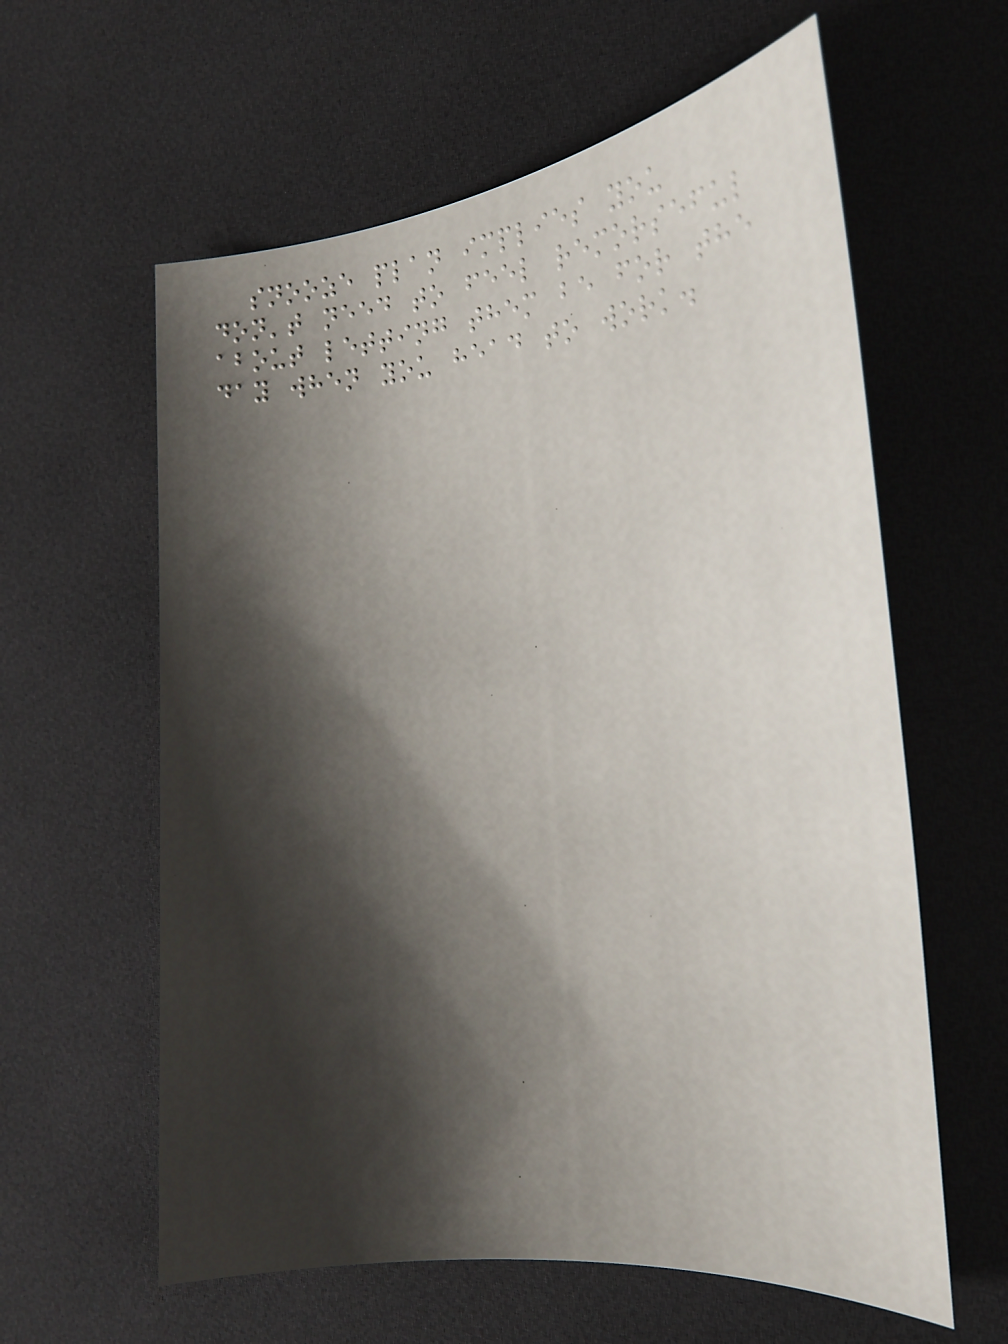snooze plan implies you
don't need to feel remorseful
about letting them be for the
day when you head to work.
